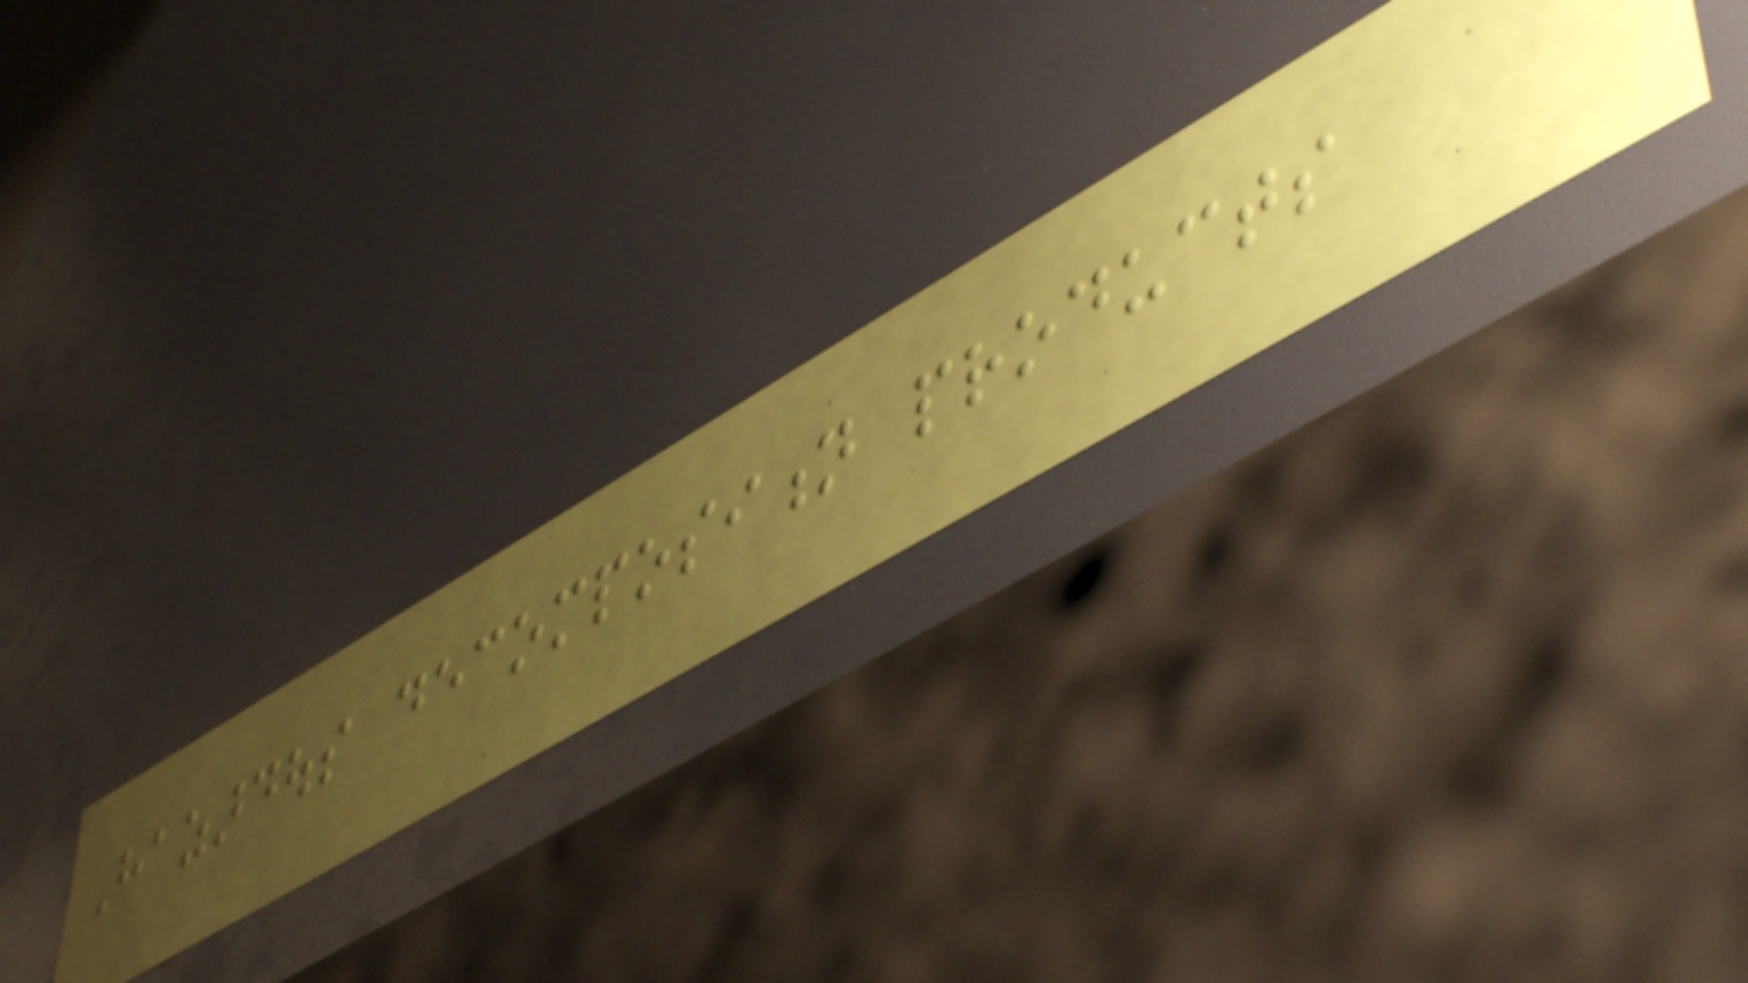Hazardous decomposition products
